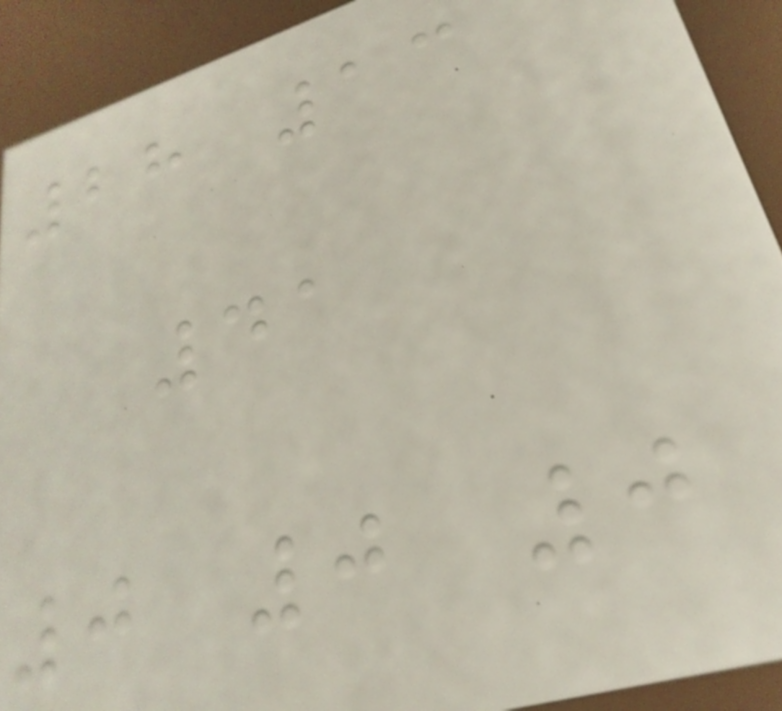28 13
41
0 0 0
